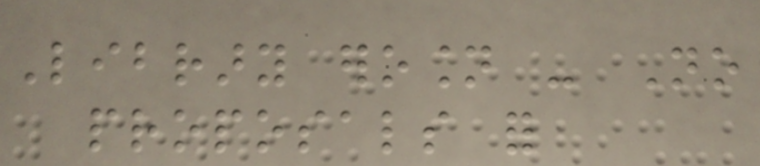Library erosion - No
proposals for
